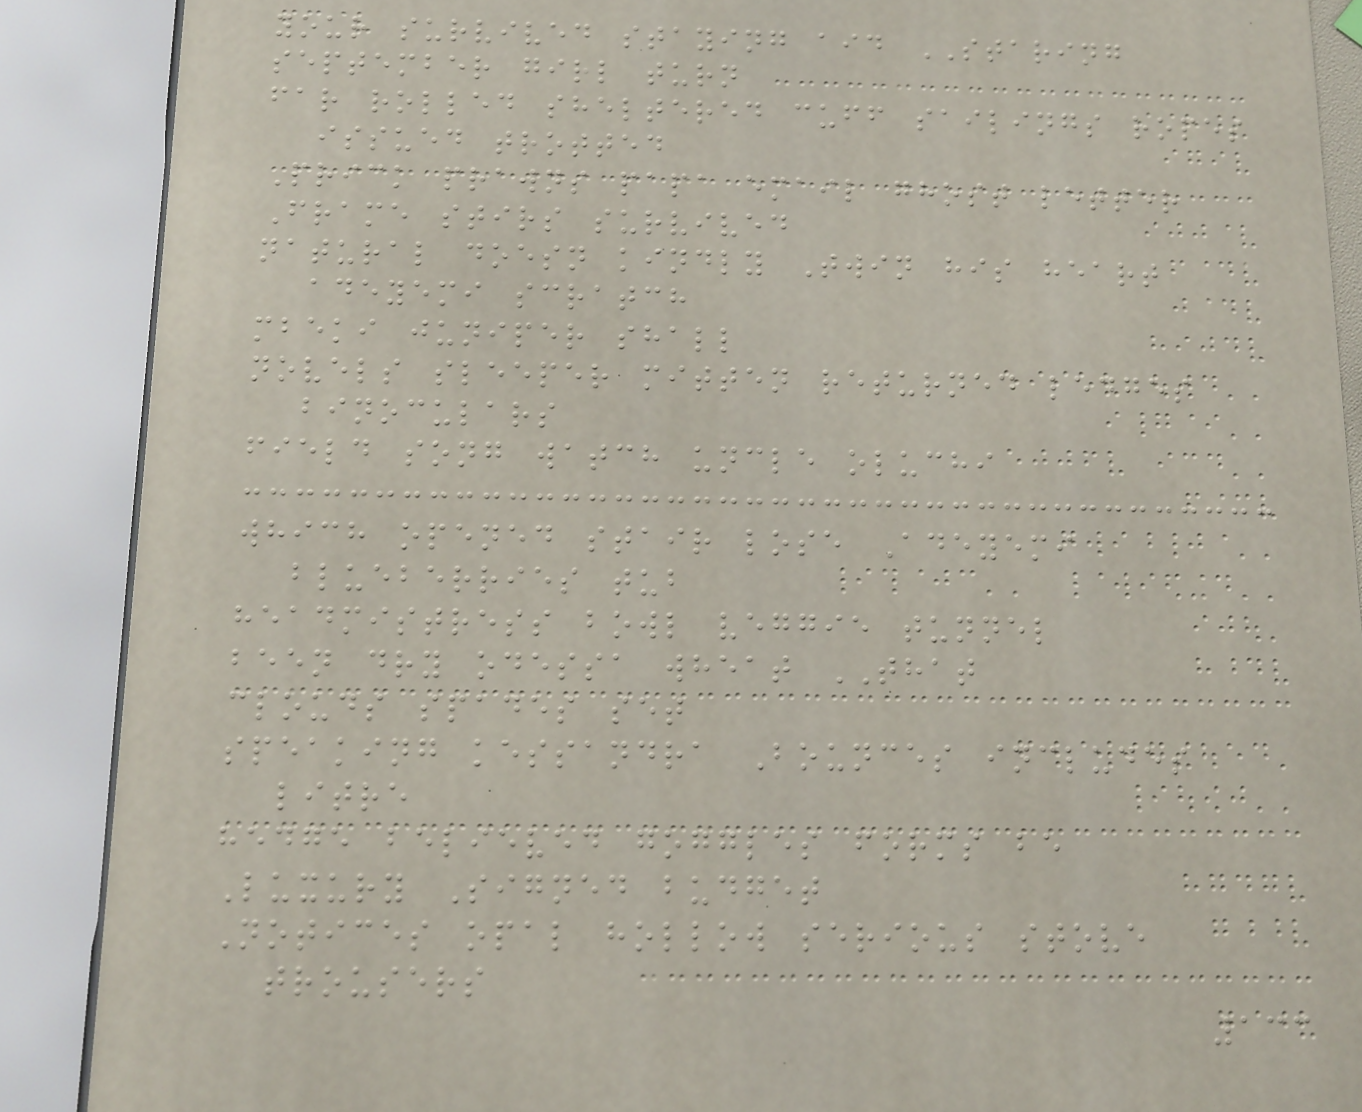your survived staying aid STARING
september girl turn
far rolled sheltered cuff sailings ropes
issued trotted
Prick prawns papa email ghost letter
Frame stirs survived
natural doesn kindly Twin his heart
adeyemi scratch
mbeki juniper shall
novels sleeper mitten returned ledges
binoculars
field song watch uncle oluchi
which opened stair lose Adeyemi
blueberries tub
headmistress bowl veggie tunnel
been dry odessa wheat THAT
clouds spades set
speaking kessandra Bounces includes
litre
hedge believed goggles forms be
Luxury Signed budget
Notices opal hollow serious stove
trousers
133
